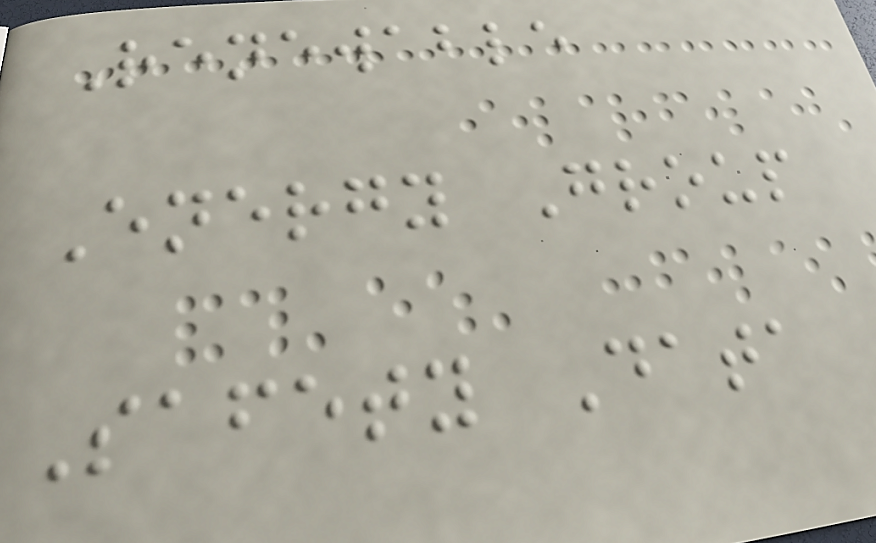Renewable
Energy Group
Safety Data
